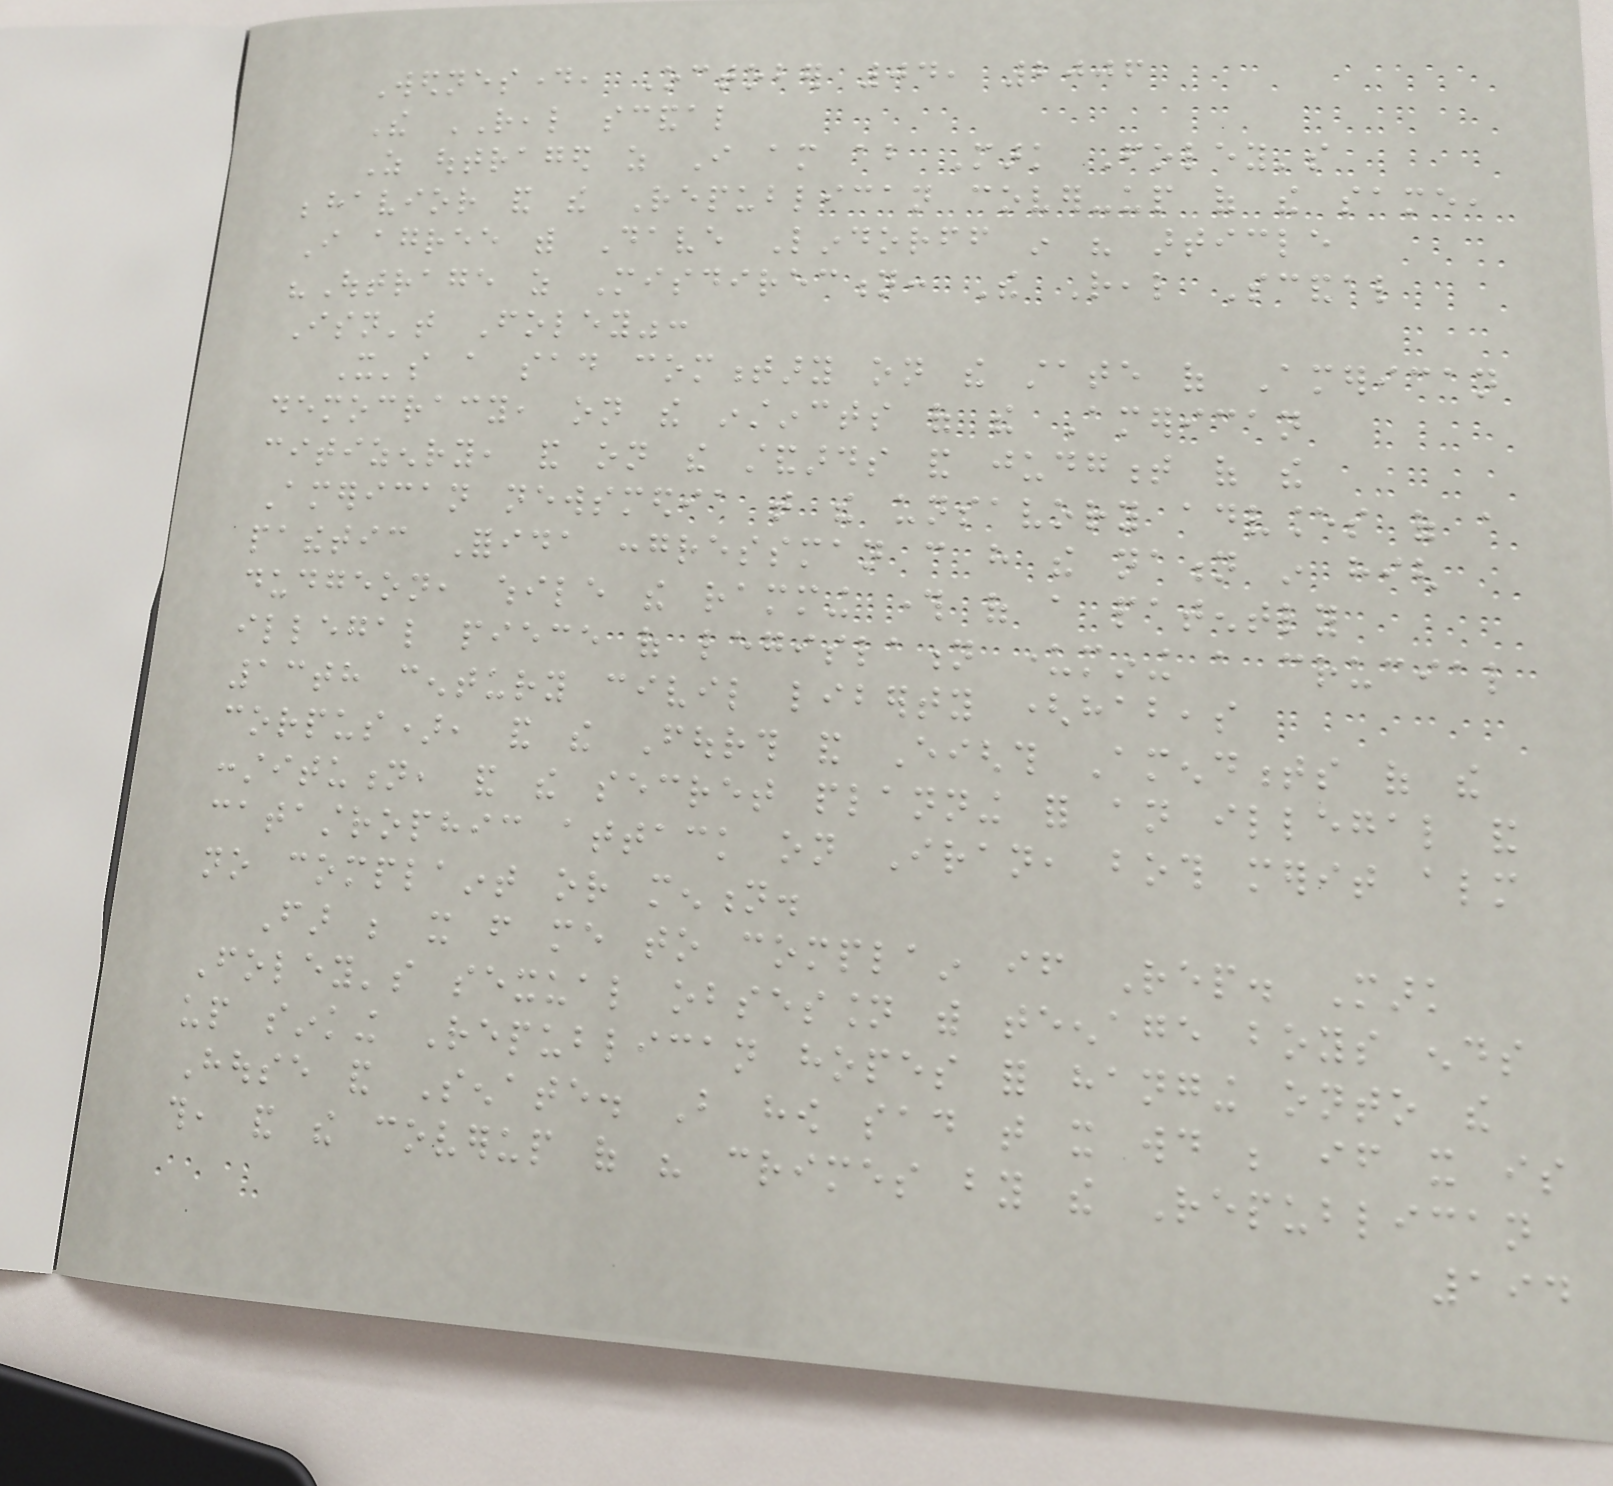Wednesday, October 04, 2006
The REAL scandal
As outraged as I am about Mark Foley's
behavior and the Republican cover-up of the same,
I agree with Dave Lindorff in his article
"Outrage as Misdirection: The Real Scandal
Isn't Foley":
It's a sad commentary on the state of American
democracy, on the instincts of the American
citizenry, and on the standards and judgment of the
American newsmedia that the unsavory advances of a
pathetic Forida congressman can have the nation in high
dudgeon, while the ramming through of a patently
illegal piece of legislation undermining a crucial
13th century civil liberty (habeas
corpus), and the Fourth and Eighth Amendments of the
constitution, and the secret planning for an illegal and
catastrophic attack on Iran, both merit almost
no complaint or mention.
Far be it from me to complain if Rep. Mark
Foley's sexual obsession with teenage boys ends
up sinking Republican hopes for hanging onto the
House and Senate. But how sad that it would be if it is
this, and the coverup of his crimes by the Republican
194
